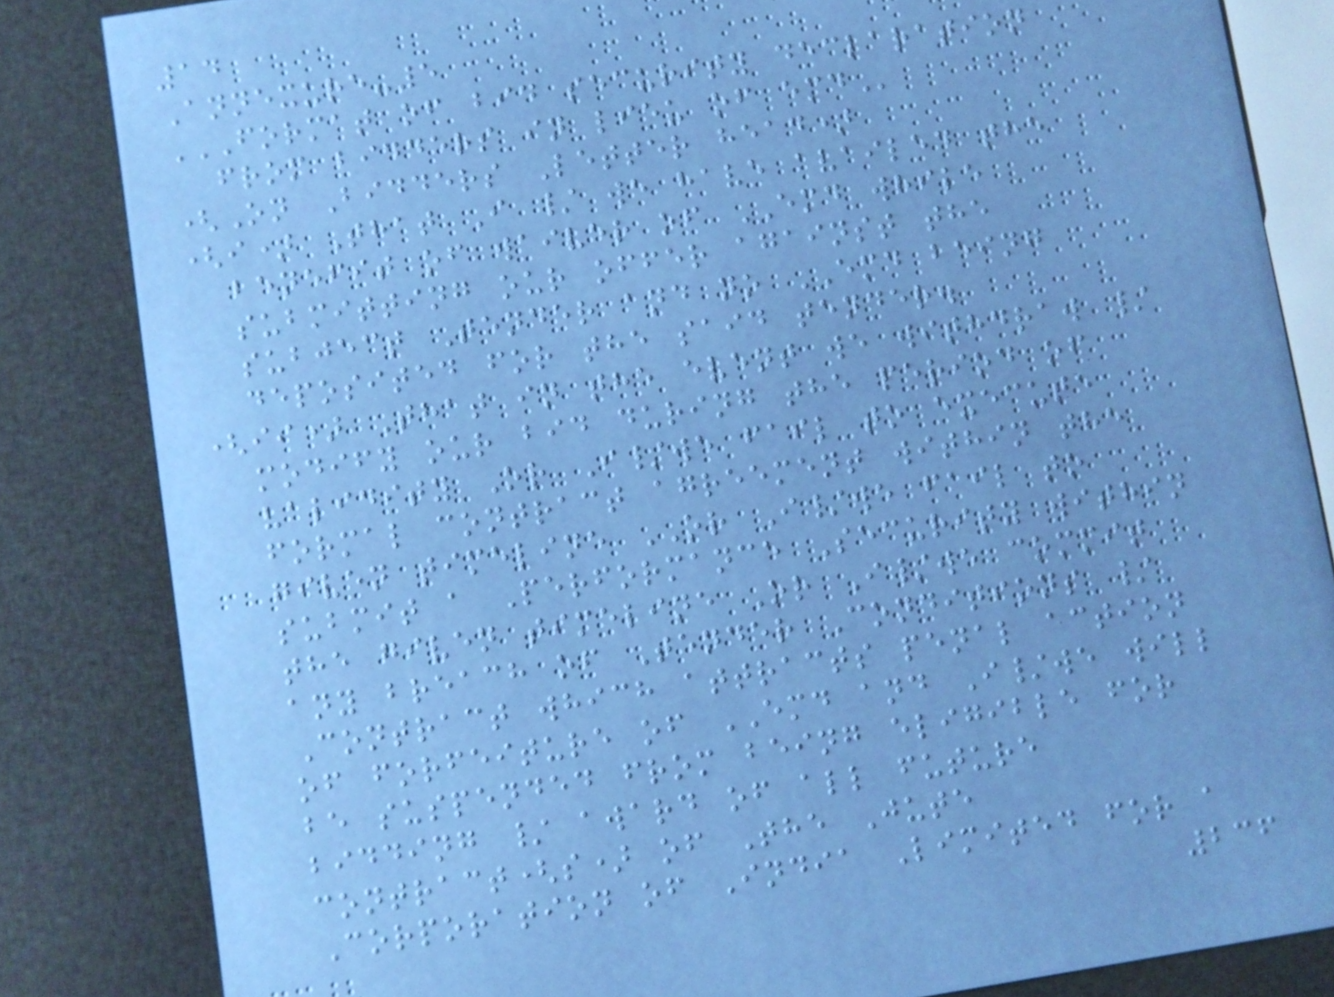14
Annexure-5
FORMAT OF BID SECURITY DECLARATION
FROM BIDDERS IN LIEU OF EMD
(On Bidders Letter head)
(i) That I / we have availed the
benefit of waiver of EMD while
submitting our offer against the
subject Tender and no EMD being
deposited for the said tender.
(ii) That in the event we withdraw /
modify our bid during the period of
validity Or I/we fail to execute
formal contract agreement within the
given timeline OR I/we fail to
submit a Performance Security within
the given timeline Or I/we commit
any breach of Tender Conditions /
Contract which attracts penal action
of forfeiture of EMD and I/we will
be suspended from being eligible for
bidding / award of all future
contract(s) of The Jute
Corporation of India Limited for a
236
